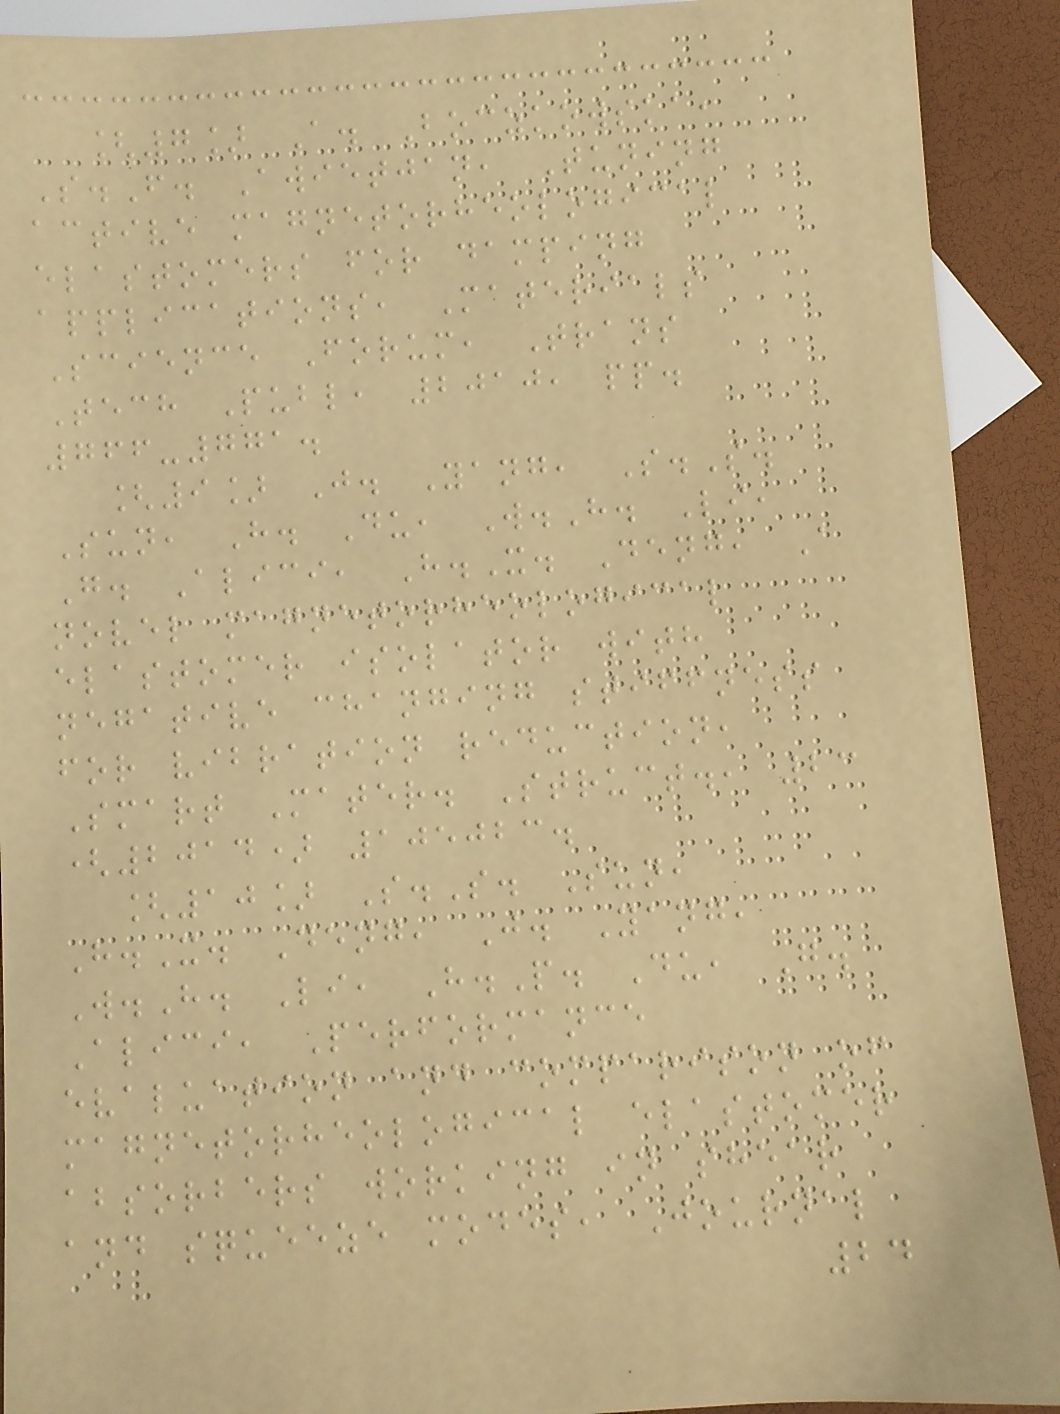[7] A. Boczkowska,
S.F. Awietjan, Tuning
active magnetorheological
elastomers for damping
applications, Materials
Science Forum, Trans
Tech Publ, 2010, pp.
766-771.
[9] J. Yang, S.S.
Sun, H. Du, W.H. Li,
G. Alici, H.X. Deng, A
novel magnetorheological
elastomer isolator with
negative changing stiffness
for vibration reduction,
Smart Mater. Struct., 23
(2014) 105023.
[10] S.S. Sun,
H.X. Deng, J. Yang,
W.H. Li, H.P. Du, G.
Alici, Performance
evaluation and comparison of
magnetorheological elastomer
absorbers working in shear
and squeeze modes, Journal
24
